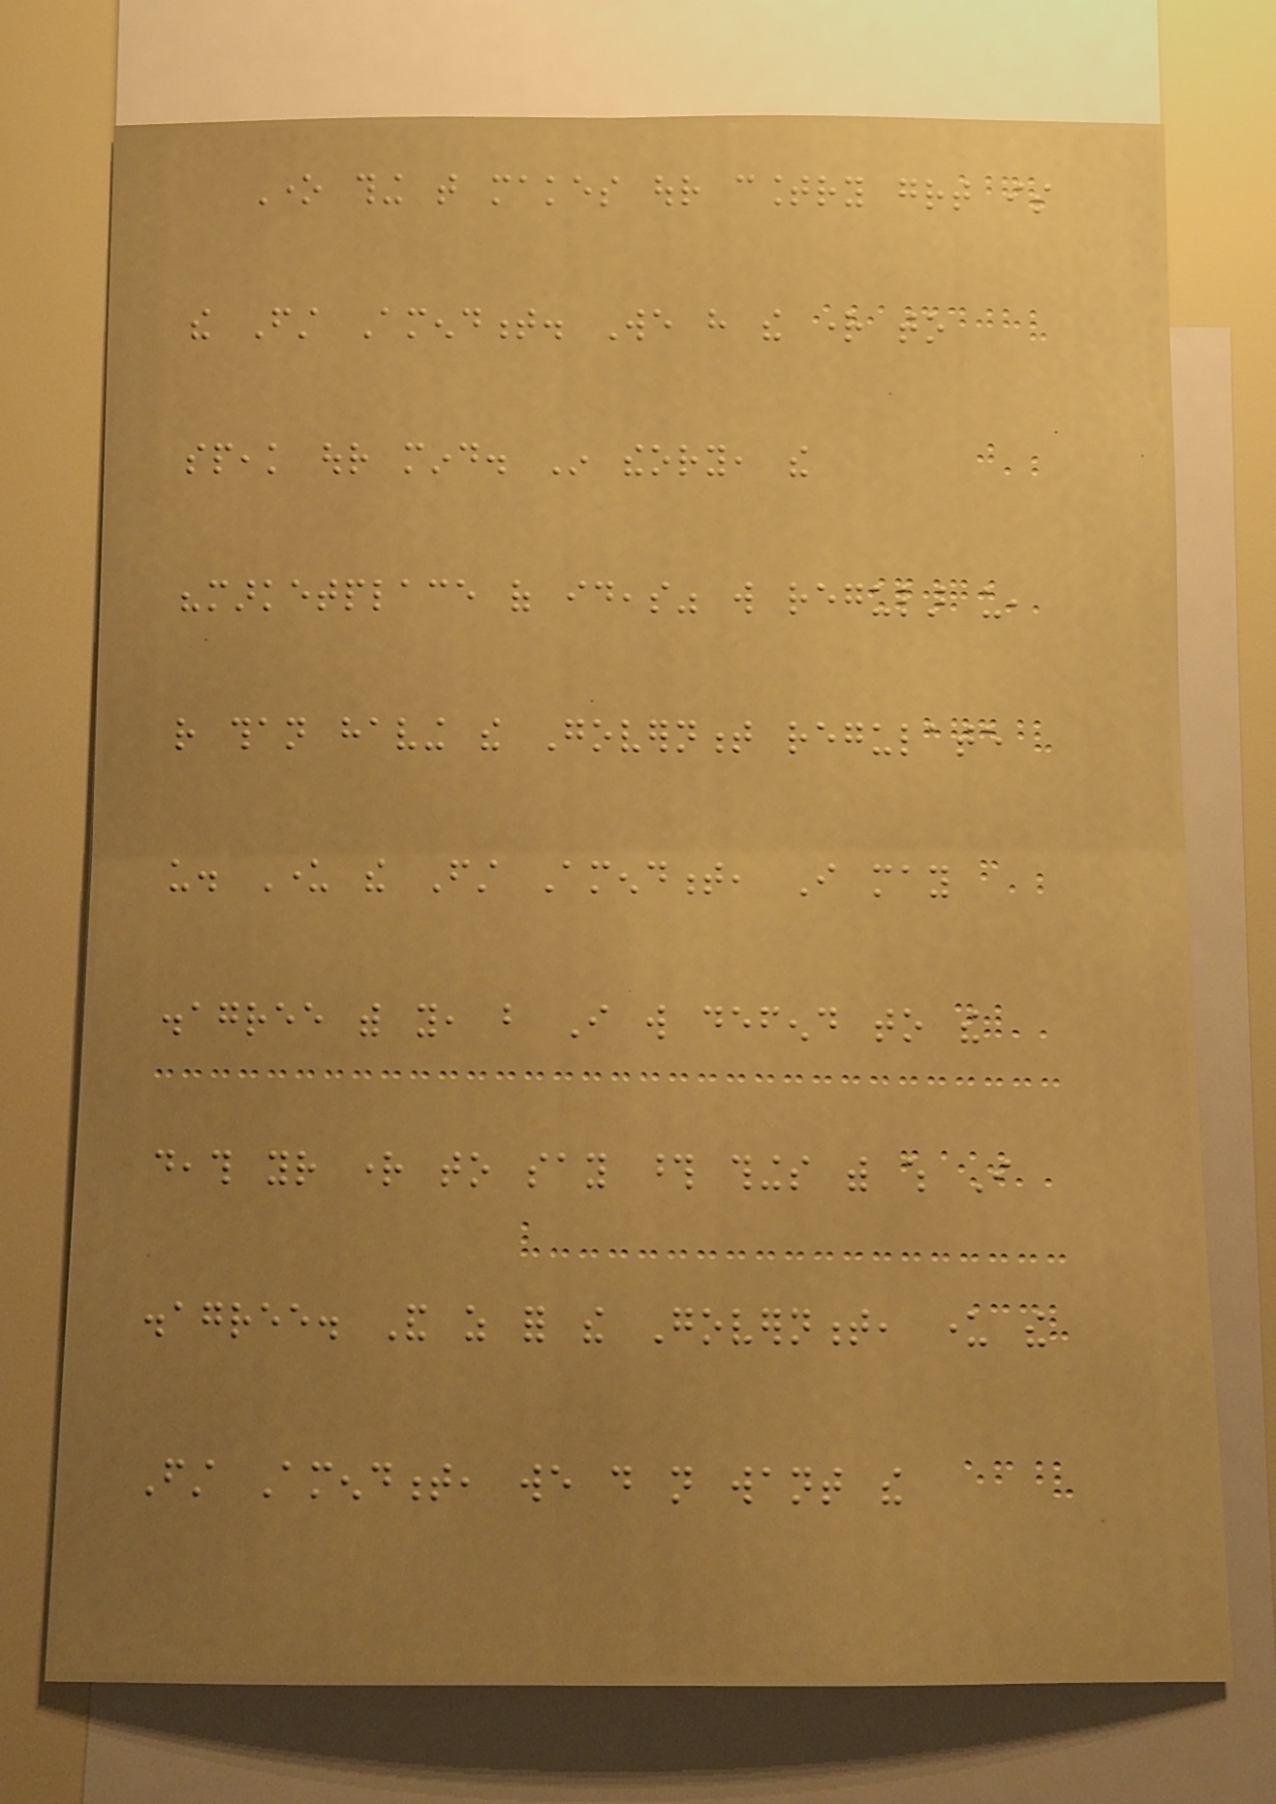One thing that makes our country great is
the First Amendment. We have the right to
speak our mind. In theory, the
"marketplace of ideas" will regular us,
rather than having the Government regulate
us. Under the First Amendment, I may
disagree with you, but I will defend to the
death your right to say those things with which I
disagree. And as for the Government, under the
First Amendment, we do not want the
